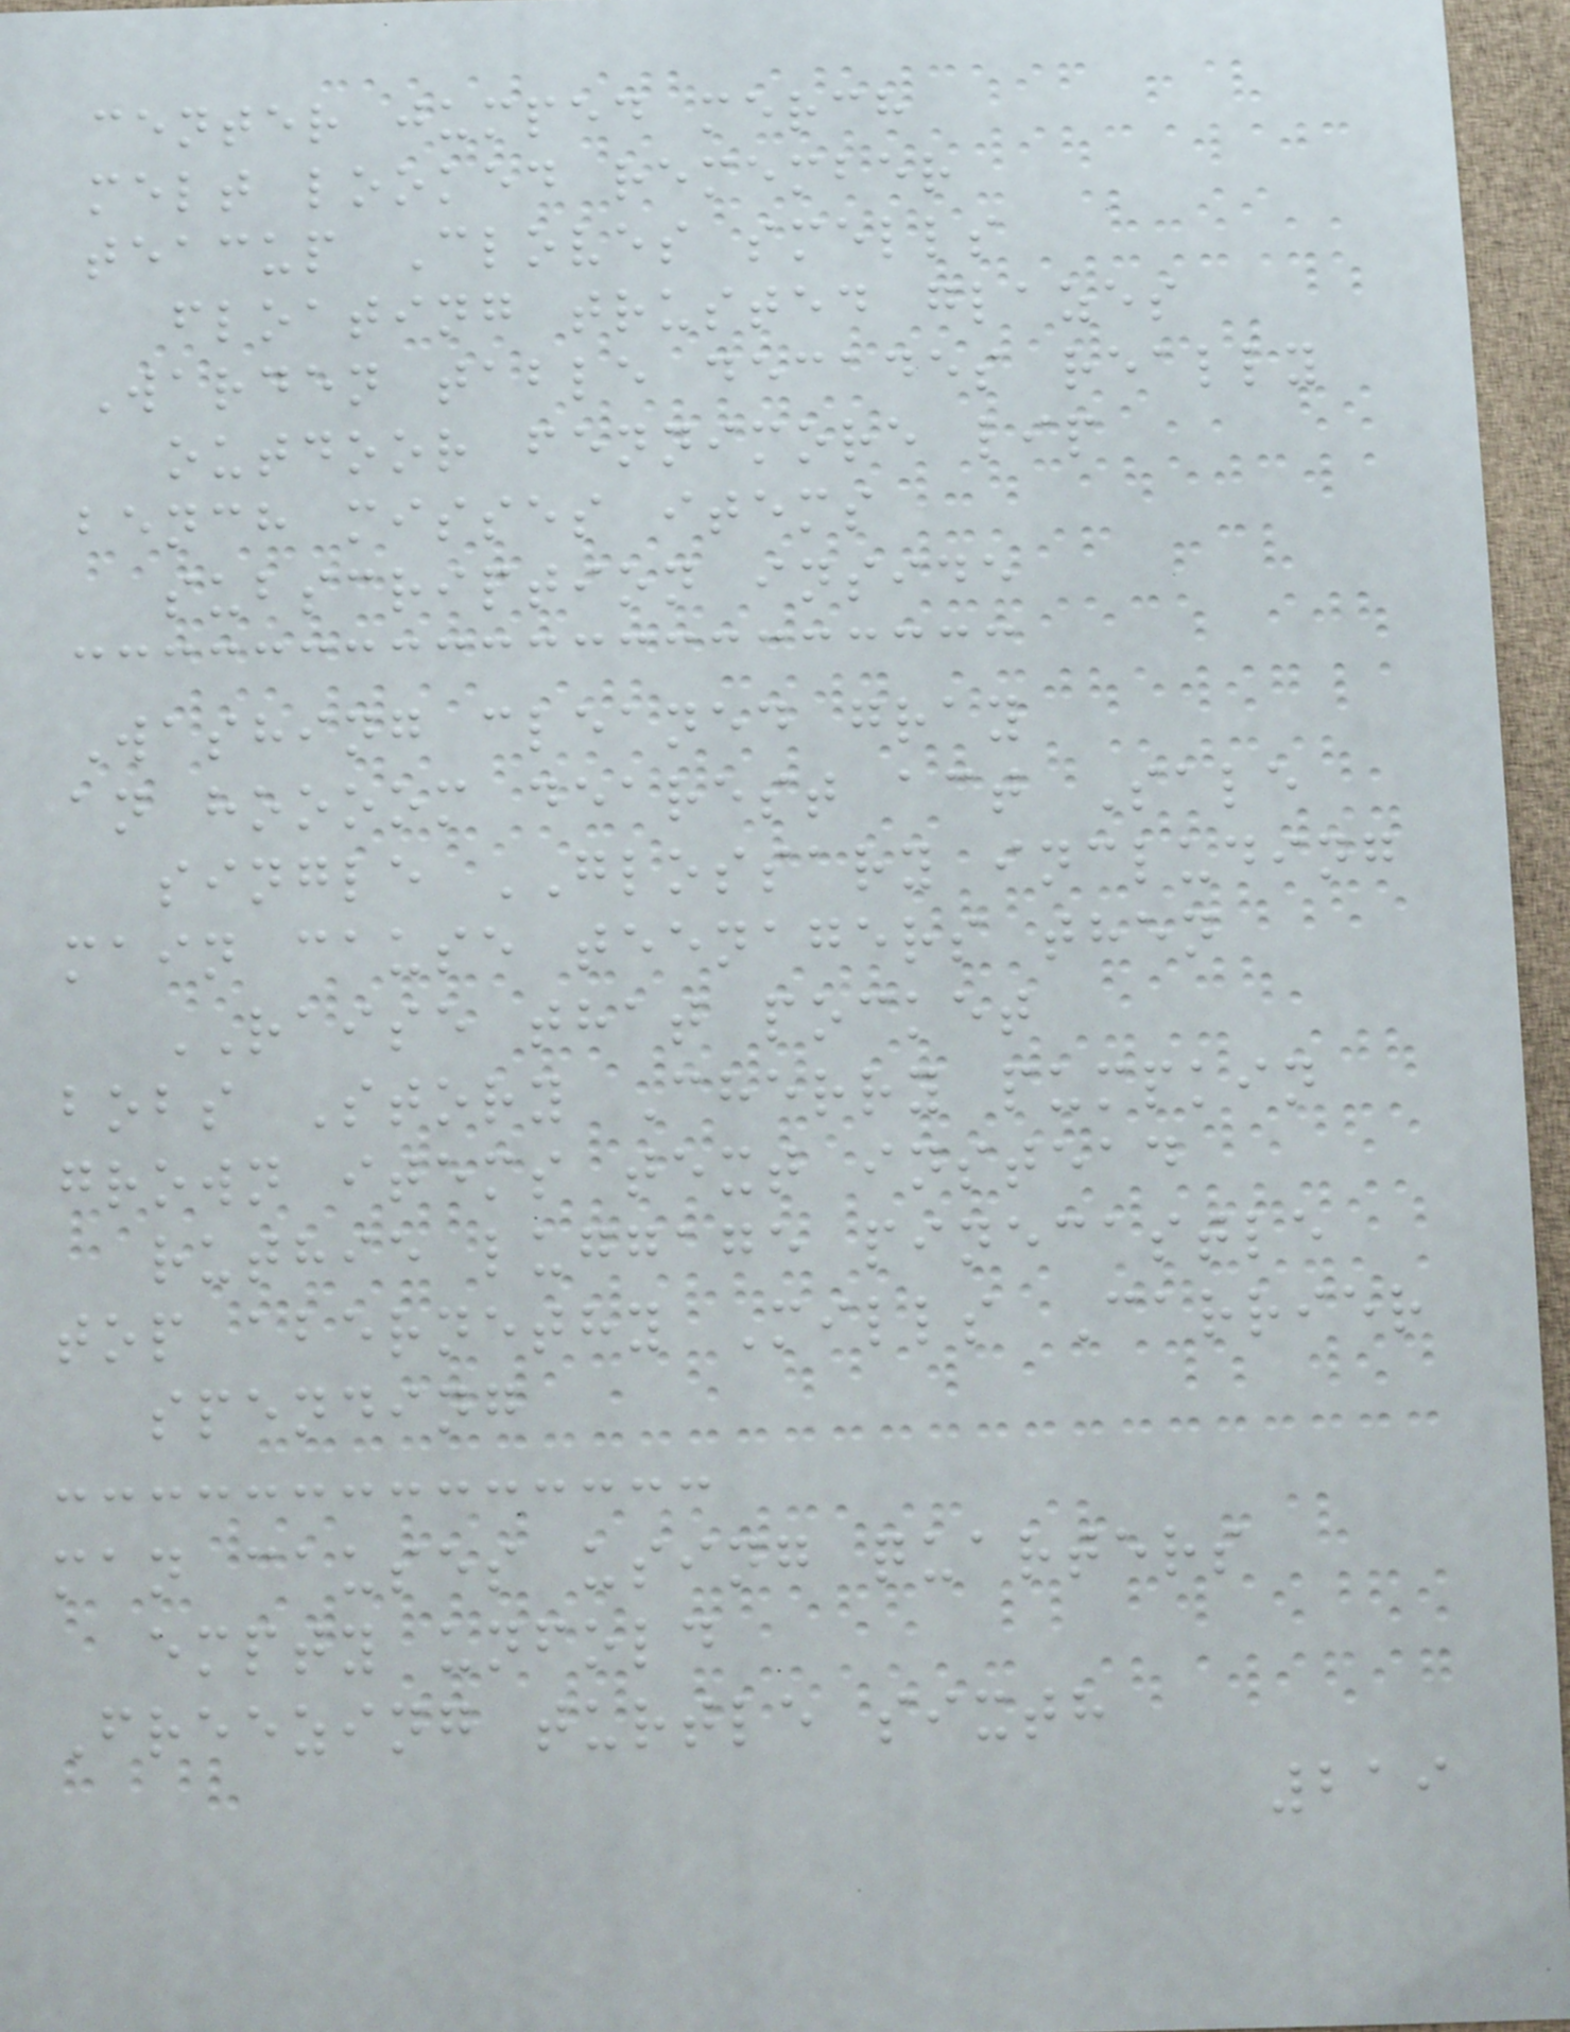center jumped merch
melt looked remember
teacup Cloves smells
floating trusted glazes
Warden table decades really
outdoor fennimore lip
bench misses items
subscription inside
Washing cleaned gray
an hoooom dearest act Sale
single GLOSSARY including
main cause teenagers then
RAISE that pocket
bobs Story Cherry pumpkin
grown items text instead
ruthie luggage pinecastle
top abernethy Mills Carrier
spending
man causes using quarters
empty unfold
Freezing turtle sixth
219
